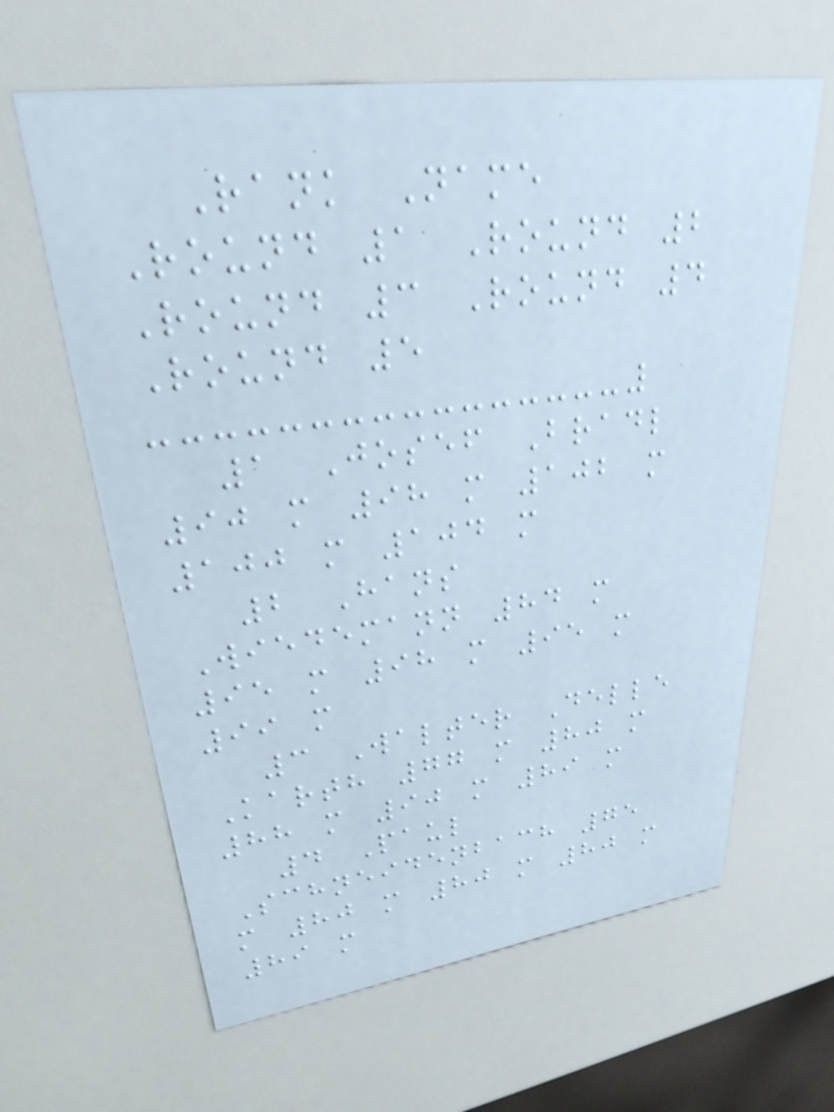Rank Name
Round 1 Round 2
Round 3 Round 4
Round 5
1 Josef Bradl
90 m 98 m 102 m
100 m 104 m
2 Hans
Wiedemann 84 m
95 m 98 m 95 m
99 m
3 Walter Delle
Karth 77 m 80 m
88 m 90 m 89 m
4 Paul
Schneidenbach 75
m 80 m 80 m 80 m
89 m
